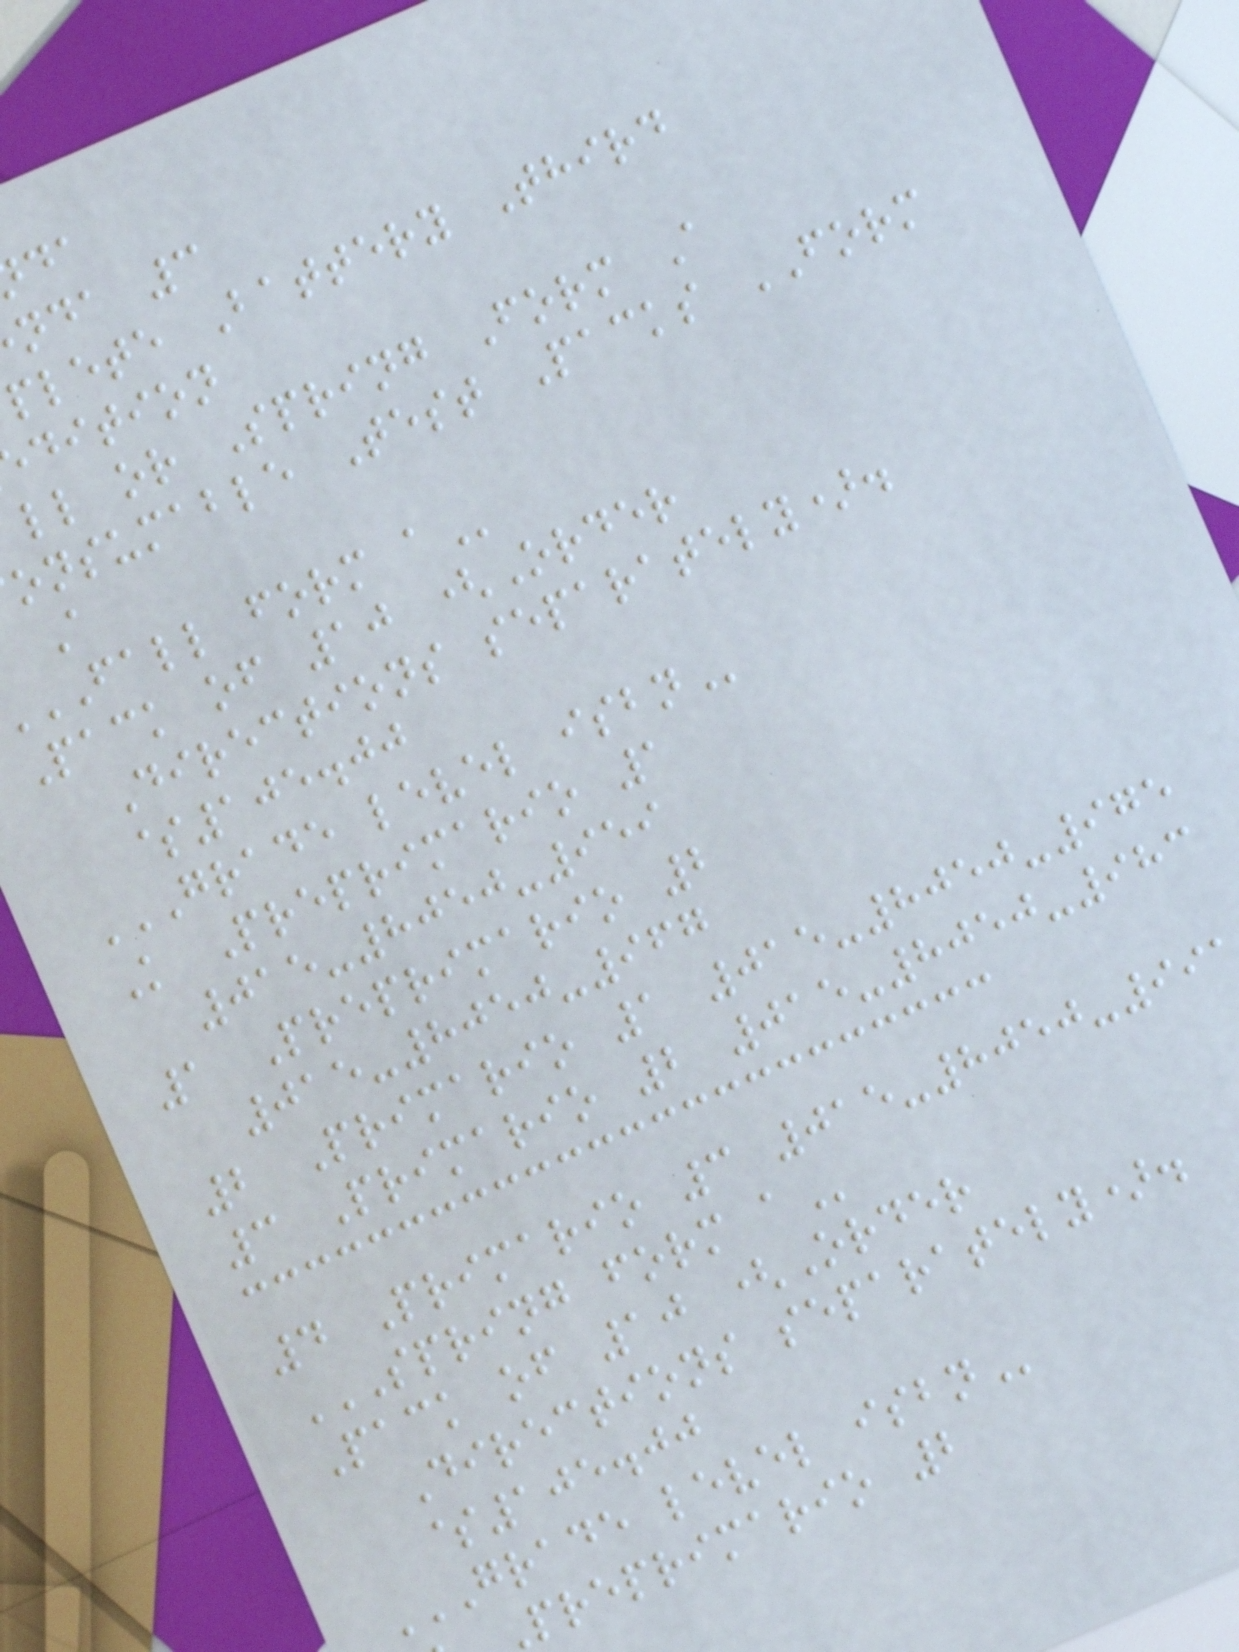nda 3
plete Battery Third
dition
ll or Spring Form A
onsumable Test Packs FORM
A
FALL form
Pack of 10 (Order
Directions separately).
$105.00
GRADE LEVEL ISBN
K Preprimario 1
015-8050-959
1 Preprimario 2
015-8050-967
2 Primario 1 015-8050-975
3 Primario 2 015-8050-983
4 Primario 3 015-8050-99
SPRING FORM A
Pack of 10 (Order
Directions separately).
$105.00
GRADE LEVEL ISBN
preprimario 2
